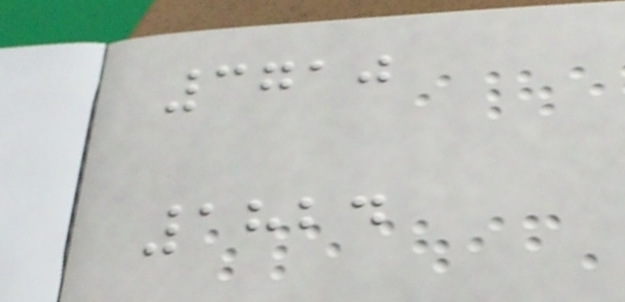3710
1824
